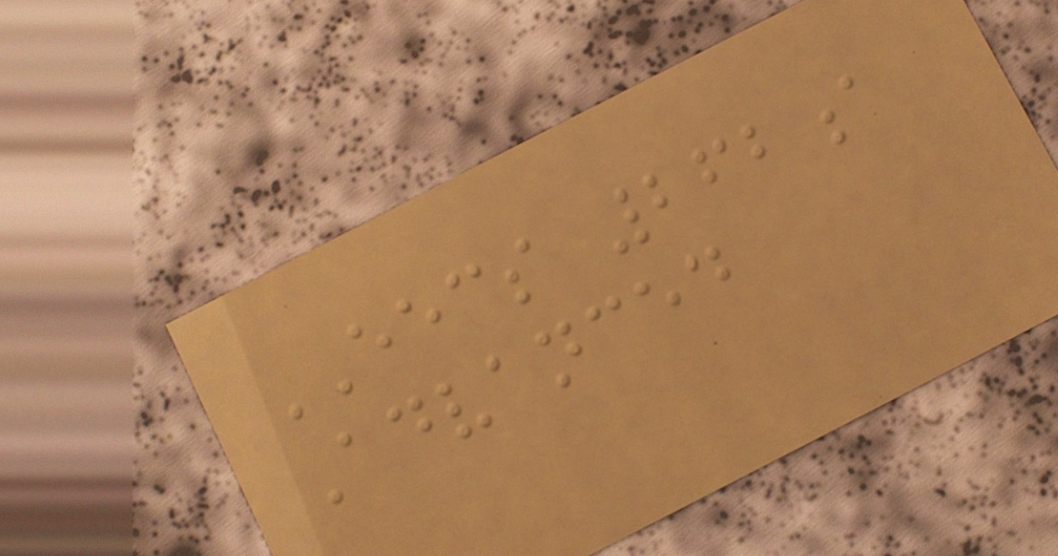EECS 262a
Advanced
